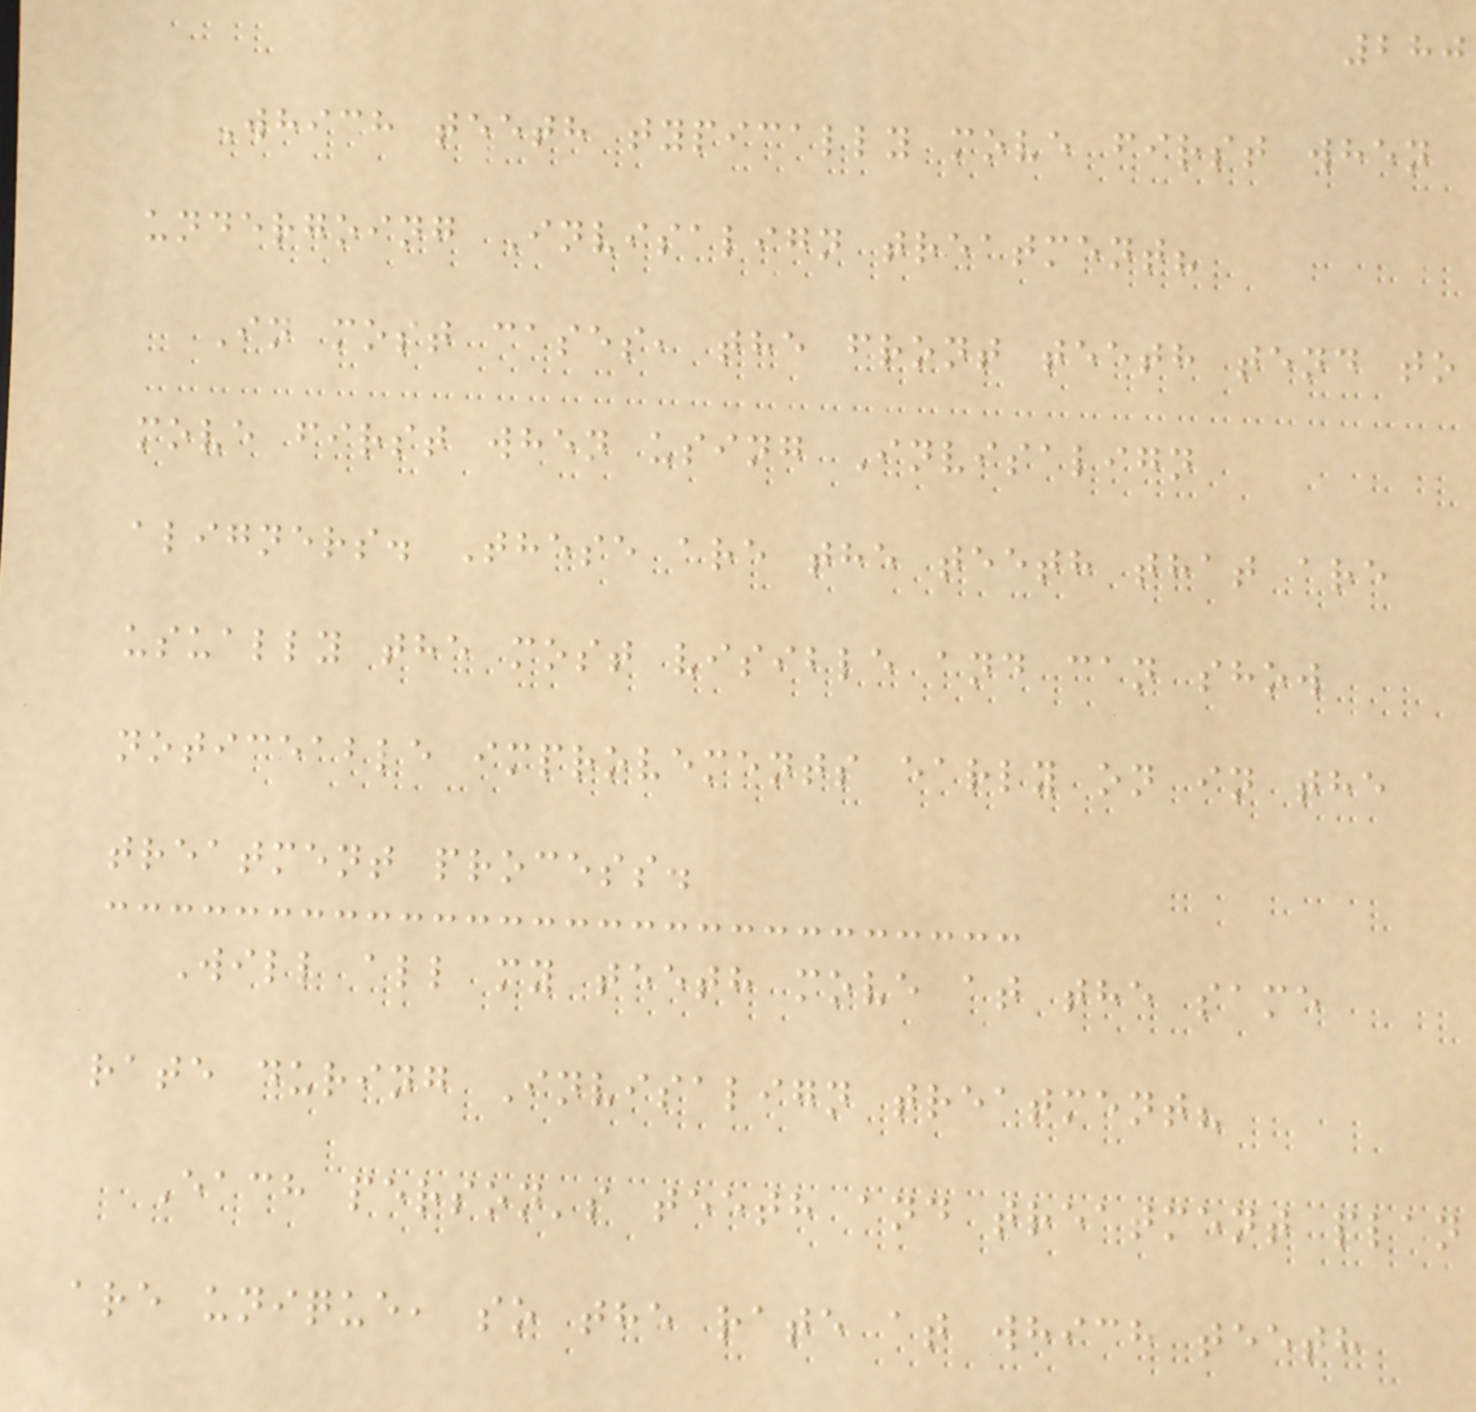280
Which teeth typically move first when
undergoing Invisalign treatment?
In most cases, the front teeth tend to
move first when using Invisalign
aligners. These are the teeth that are
usually the most visible and can show
noticeable improvements early on in the
treatment process.
Will all my teeth move at the same
rate during Invisalign treatment?
Each person's teeth and treatment plan
are unique, so the rate at which teeth
